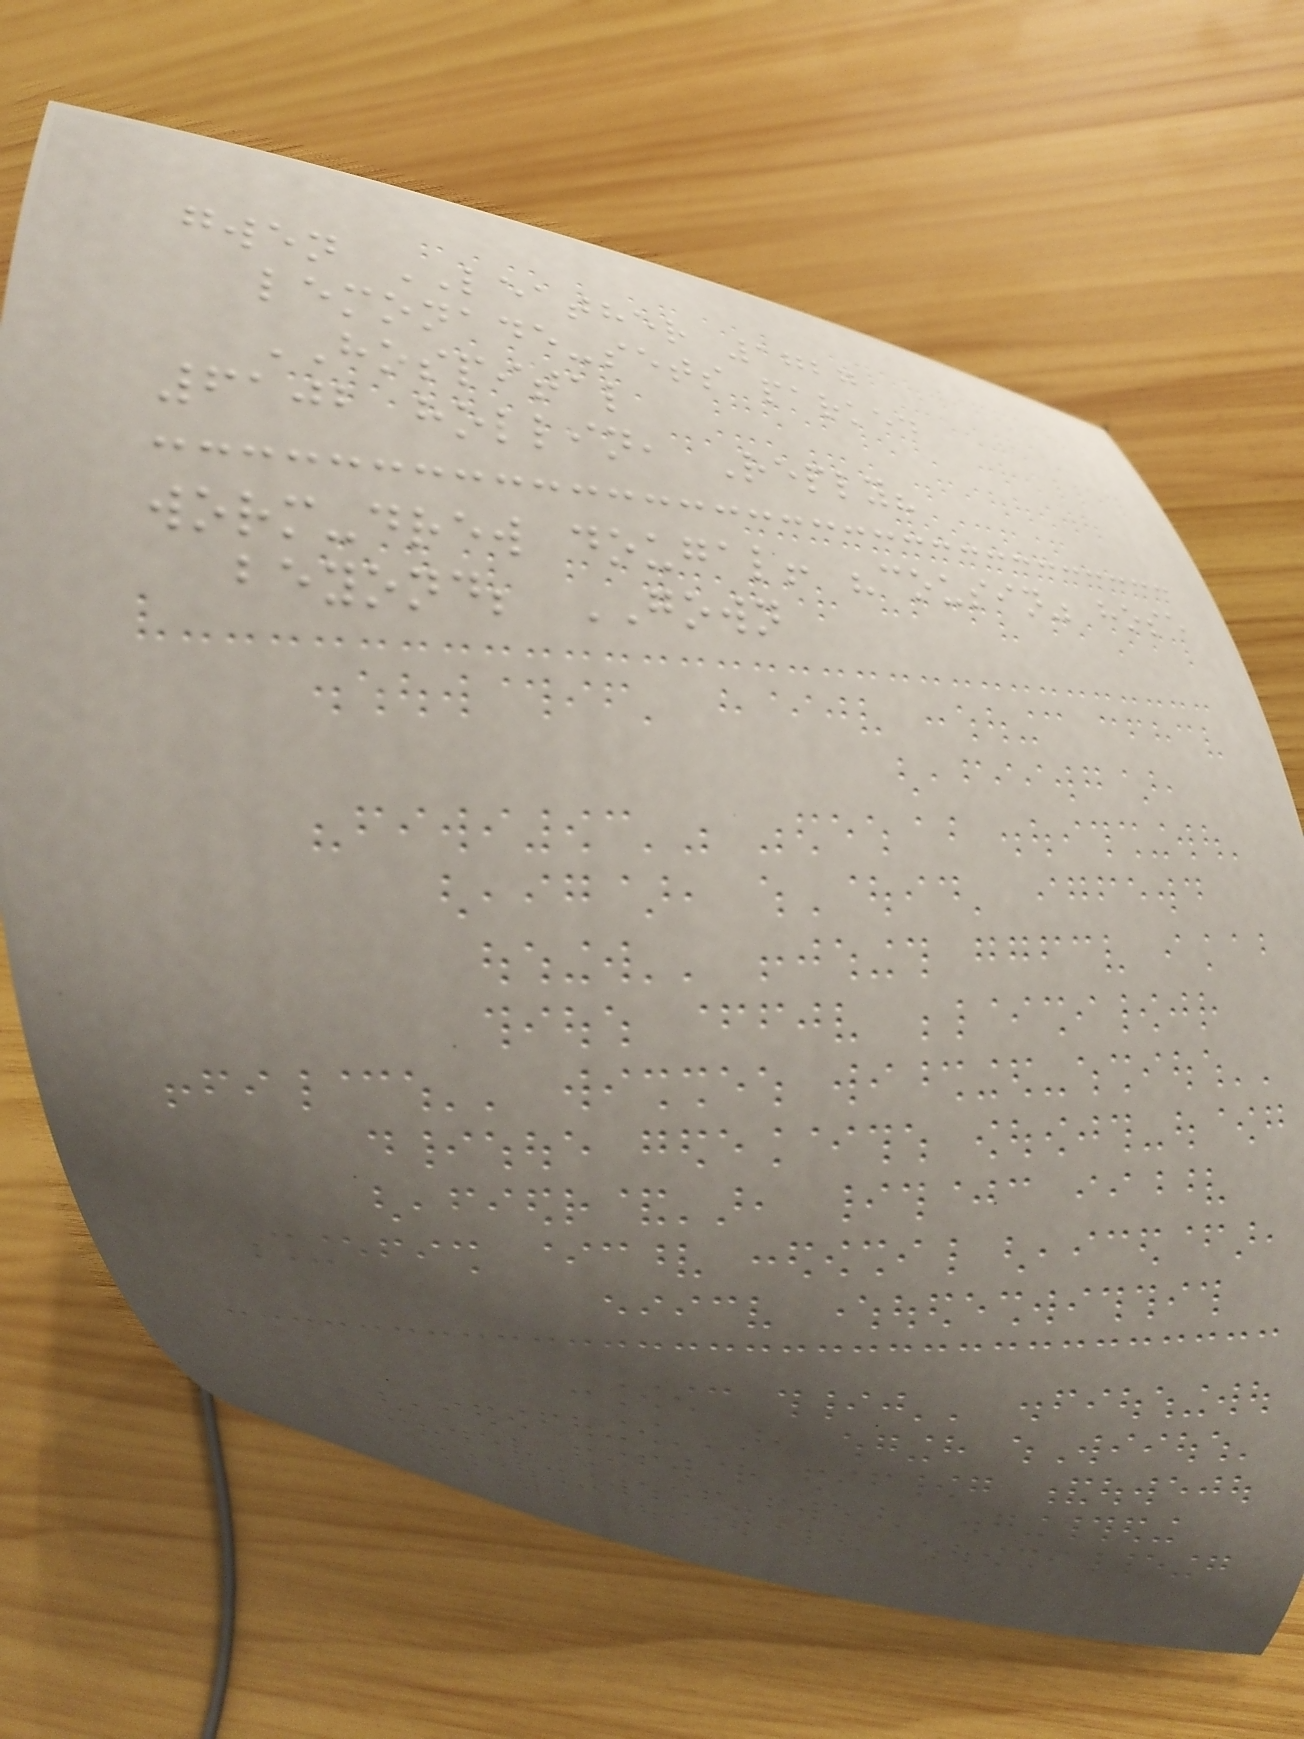gwen LEATHER 1727
lemonade-sets parked
HOSPITAL
6102 hollin, Reply?
worm-drew dougal! "cousin" hose
beyond; GOWN
